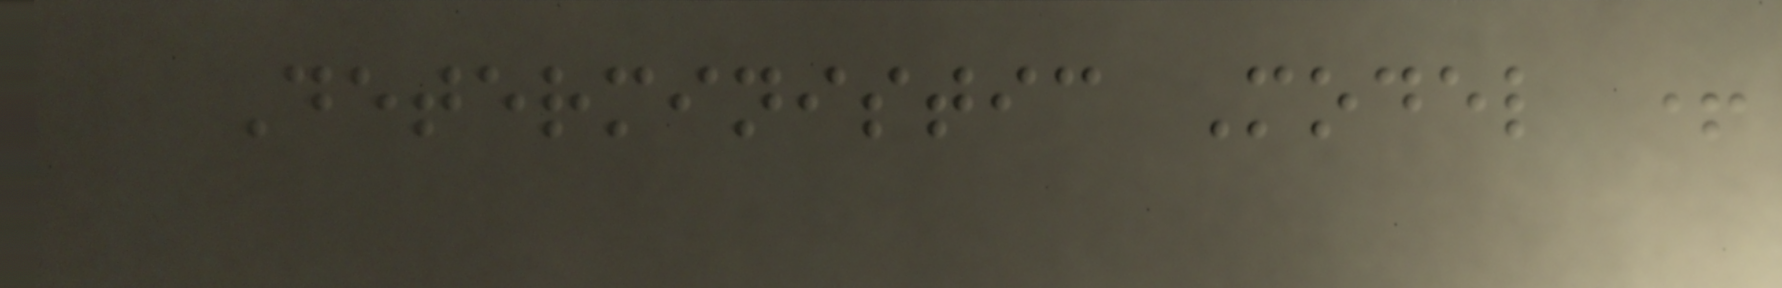Deterministic Model +
